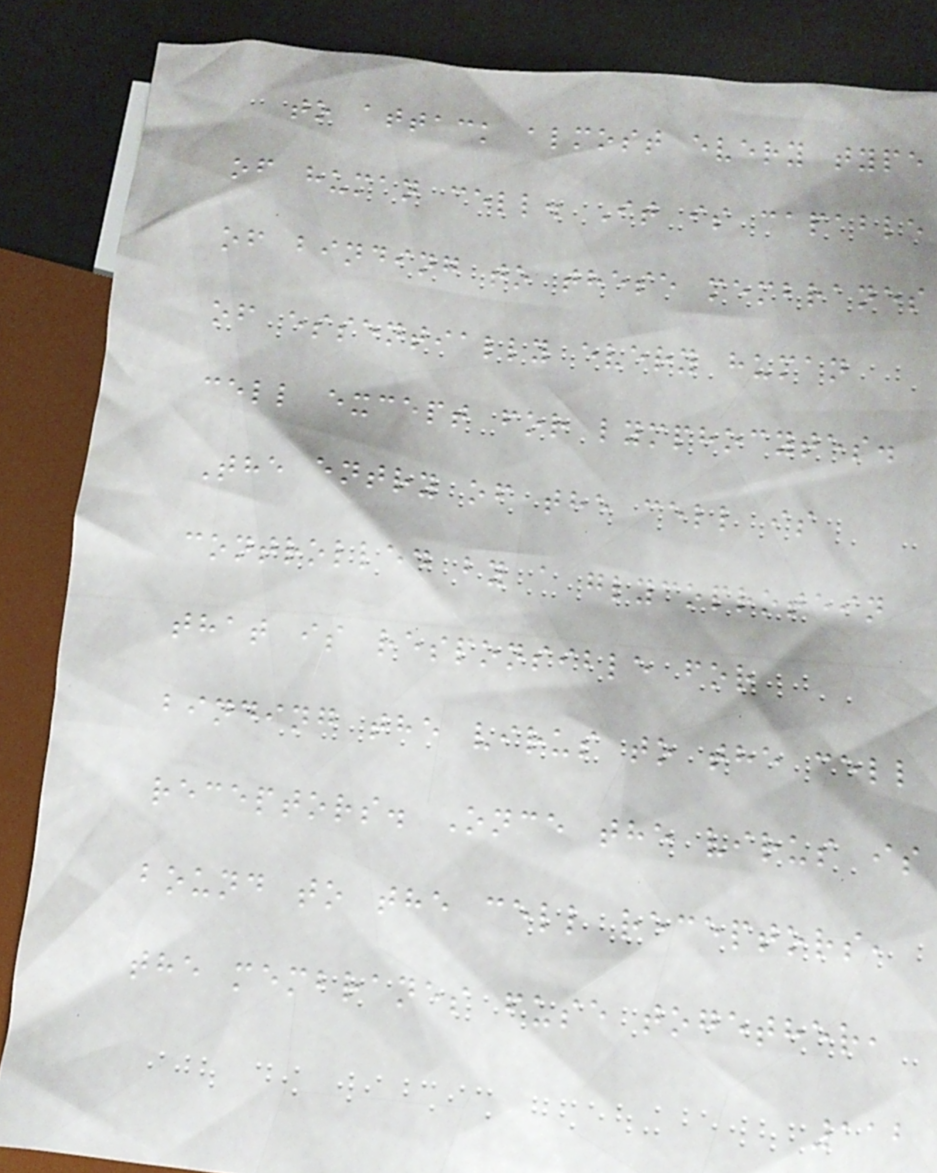to attack almost every type
of human cell. It is capable
of binding to these membranes
of essentially every human
cell except for lymphocytes.
The entry of the cell is
controlled by a glycoprotein
that is responsible for
binding the virus to the cell
receptors. Once the virus is
bound to the cell receptors,
the membranes fuse together,
112
